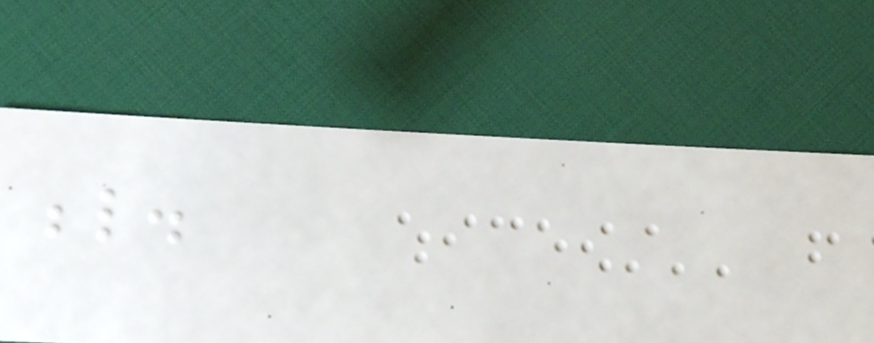below.
